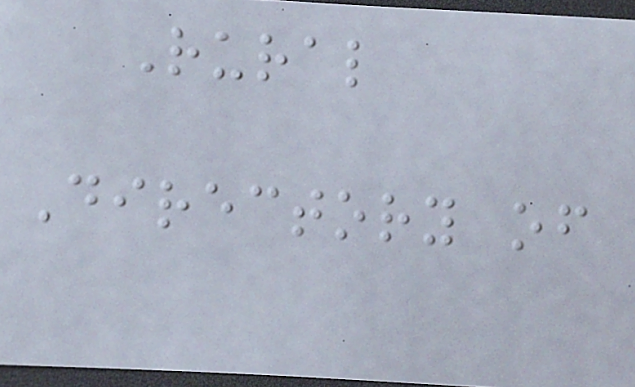Rural
Directory of
